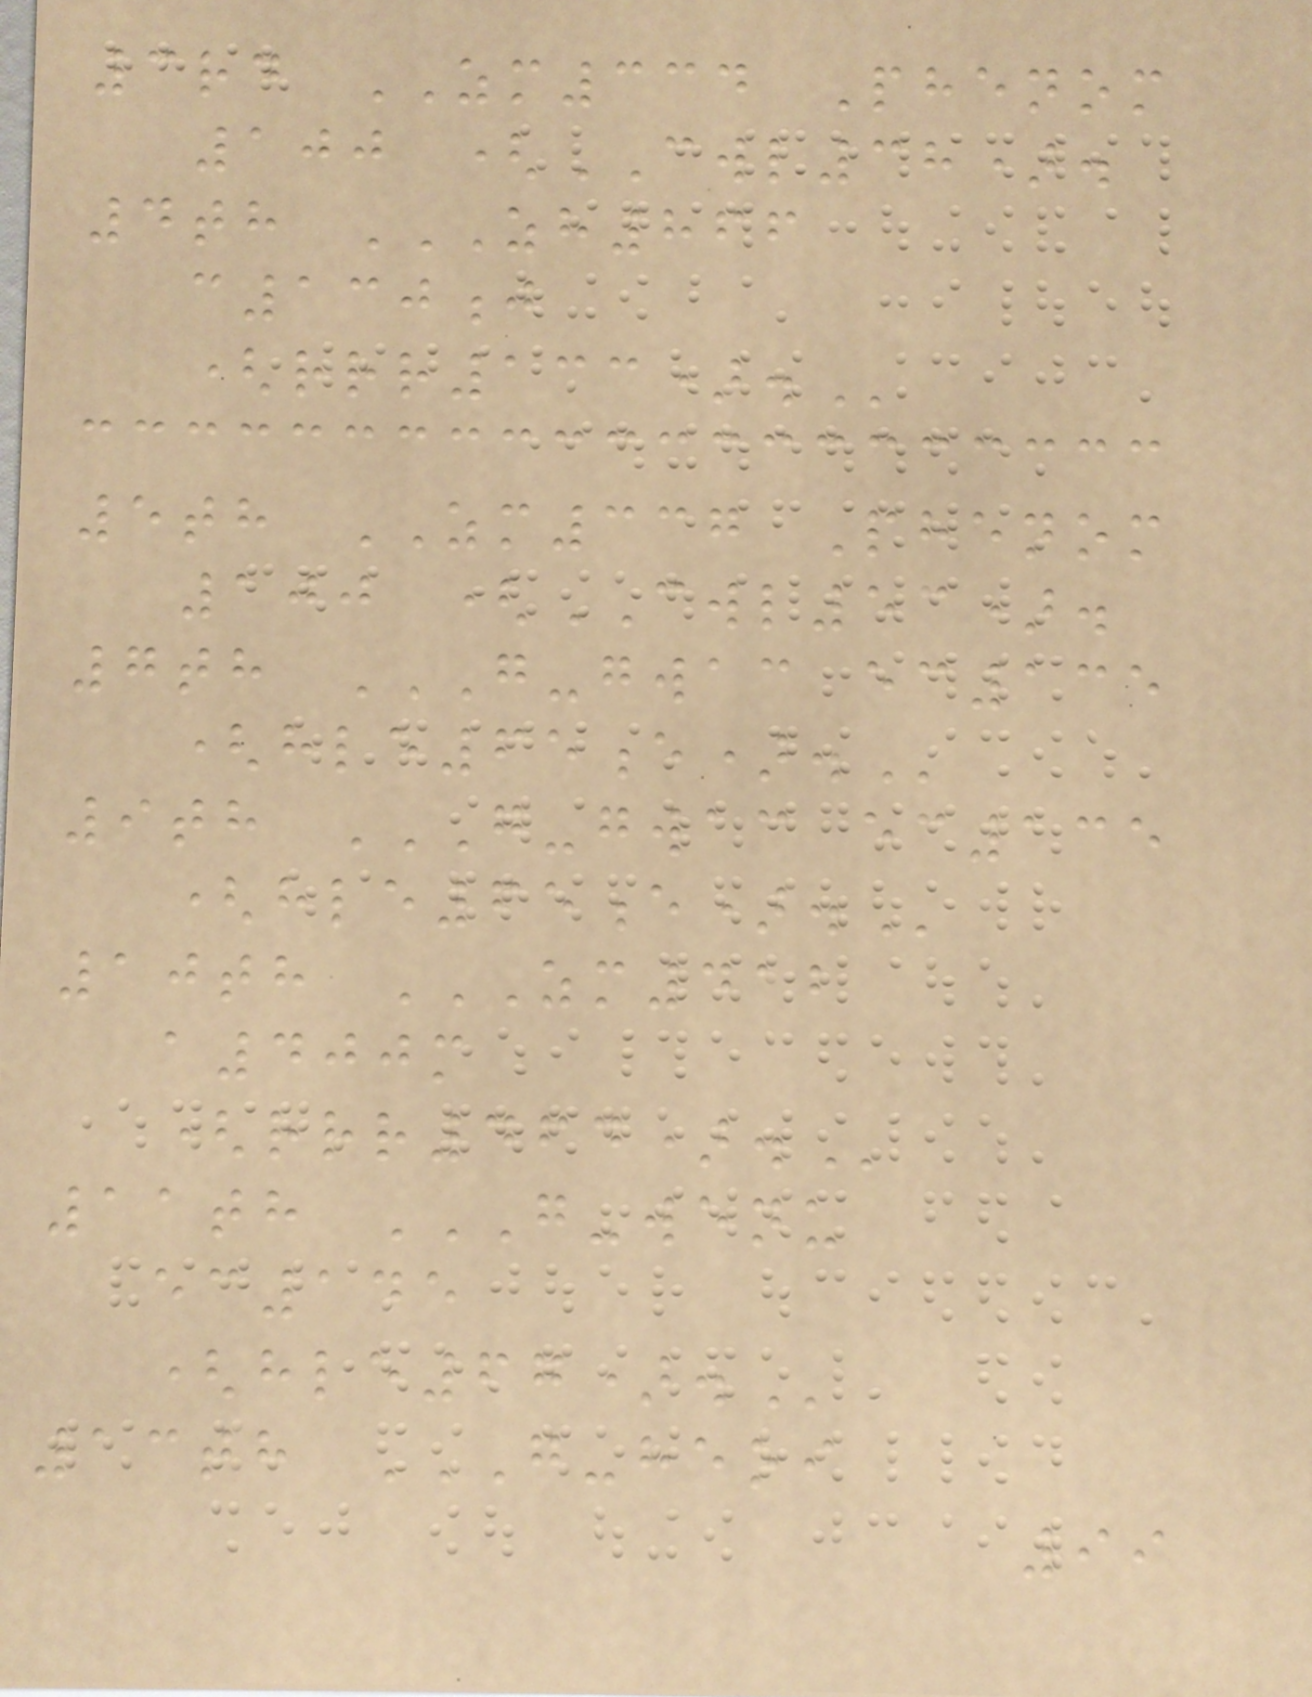3rd ZM334 Phenom
100 (CWL38).
4th ZH866
C130J
(RRR133).
5th ZM337 Phenom
100 (CWL53).
7th G-GWAC EC135
(HLE65E).
9th G-GWAC EC135
(HLE65E).
10th ZM412
A400M
(RRR464).
11th G-WENU
EC145
(HLE67).
13th G-HEOI
99
